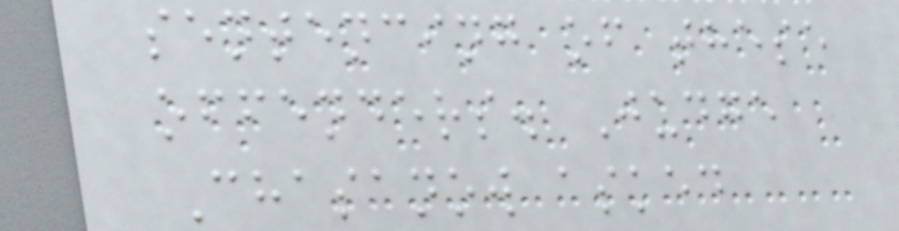sentencing of these
offenders. Judge
Chasanow asked
